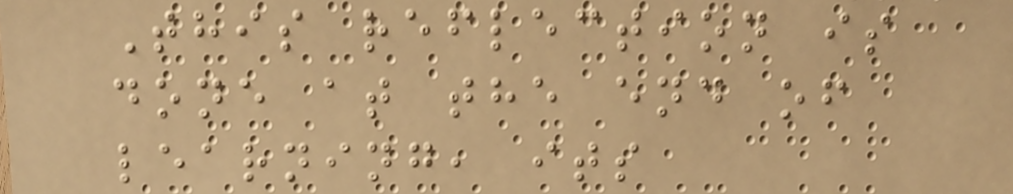This reflection is
done at the end of
learning, its
